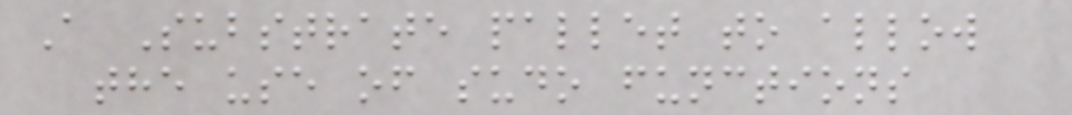A Substrate pallet to allow
the use of sudo functions
